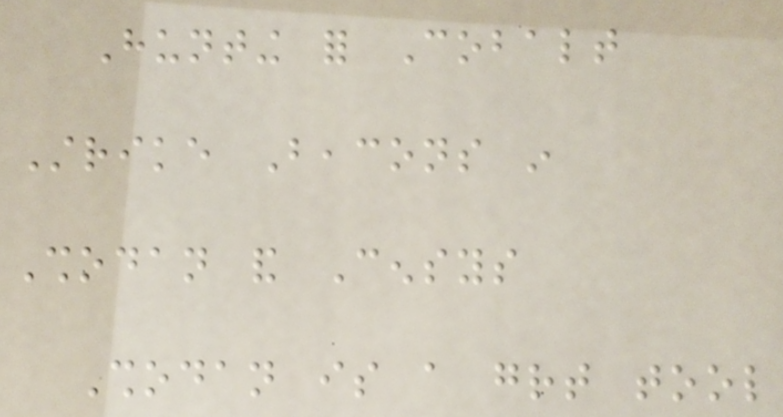Hunting for Cobalt
Strike Beacons in
Shodan and Censys
Shodan is a great tool
